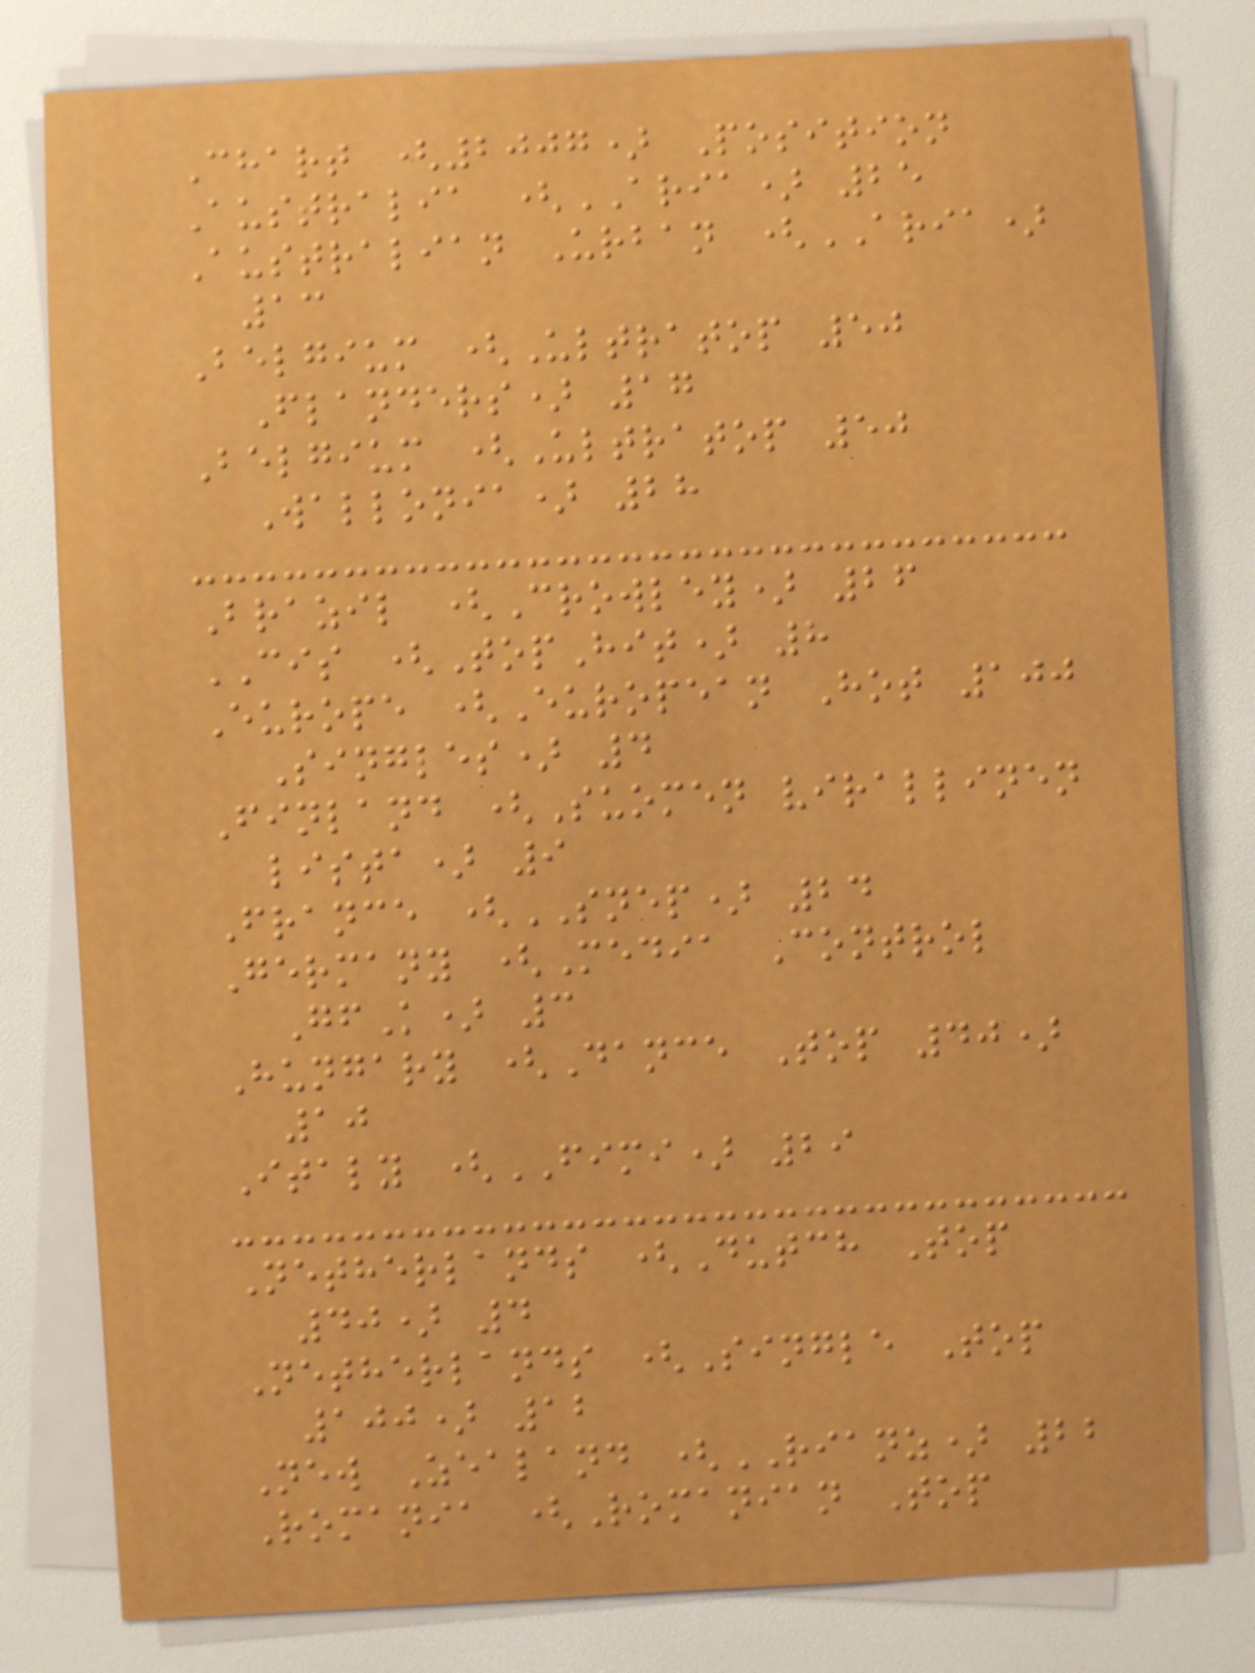Chart (2007) Position
Australia (ARIA) 25
Australian Urban (ARIA)
13
Belgium (Ultratop 50
Flanders) 17
Belgium (Ultratop 50
Wallonia) 28
Brazil (Crowley) 26
CIS (TopHit) 8
Europe (European Hot 100
Singles) 4
Finland (Suomen virallinen
lista) 9
France (SNEP) 24
Germany (Media Control
GfK) 3
Hungary (Dance Top 40)
10
Italy (FIMI) 29
Netherlands (Dutch Top
40) 4
Netherlands (Single Top
100) 12
New Zealand (RIANZ) 22
Romania (Romanian Top
